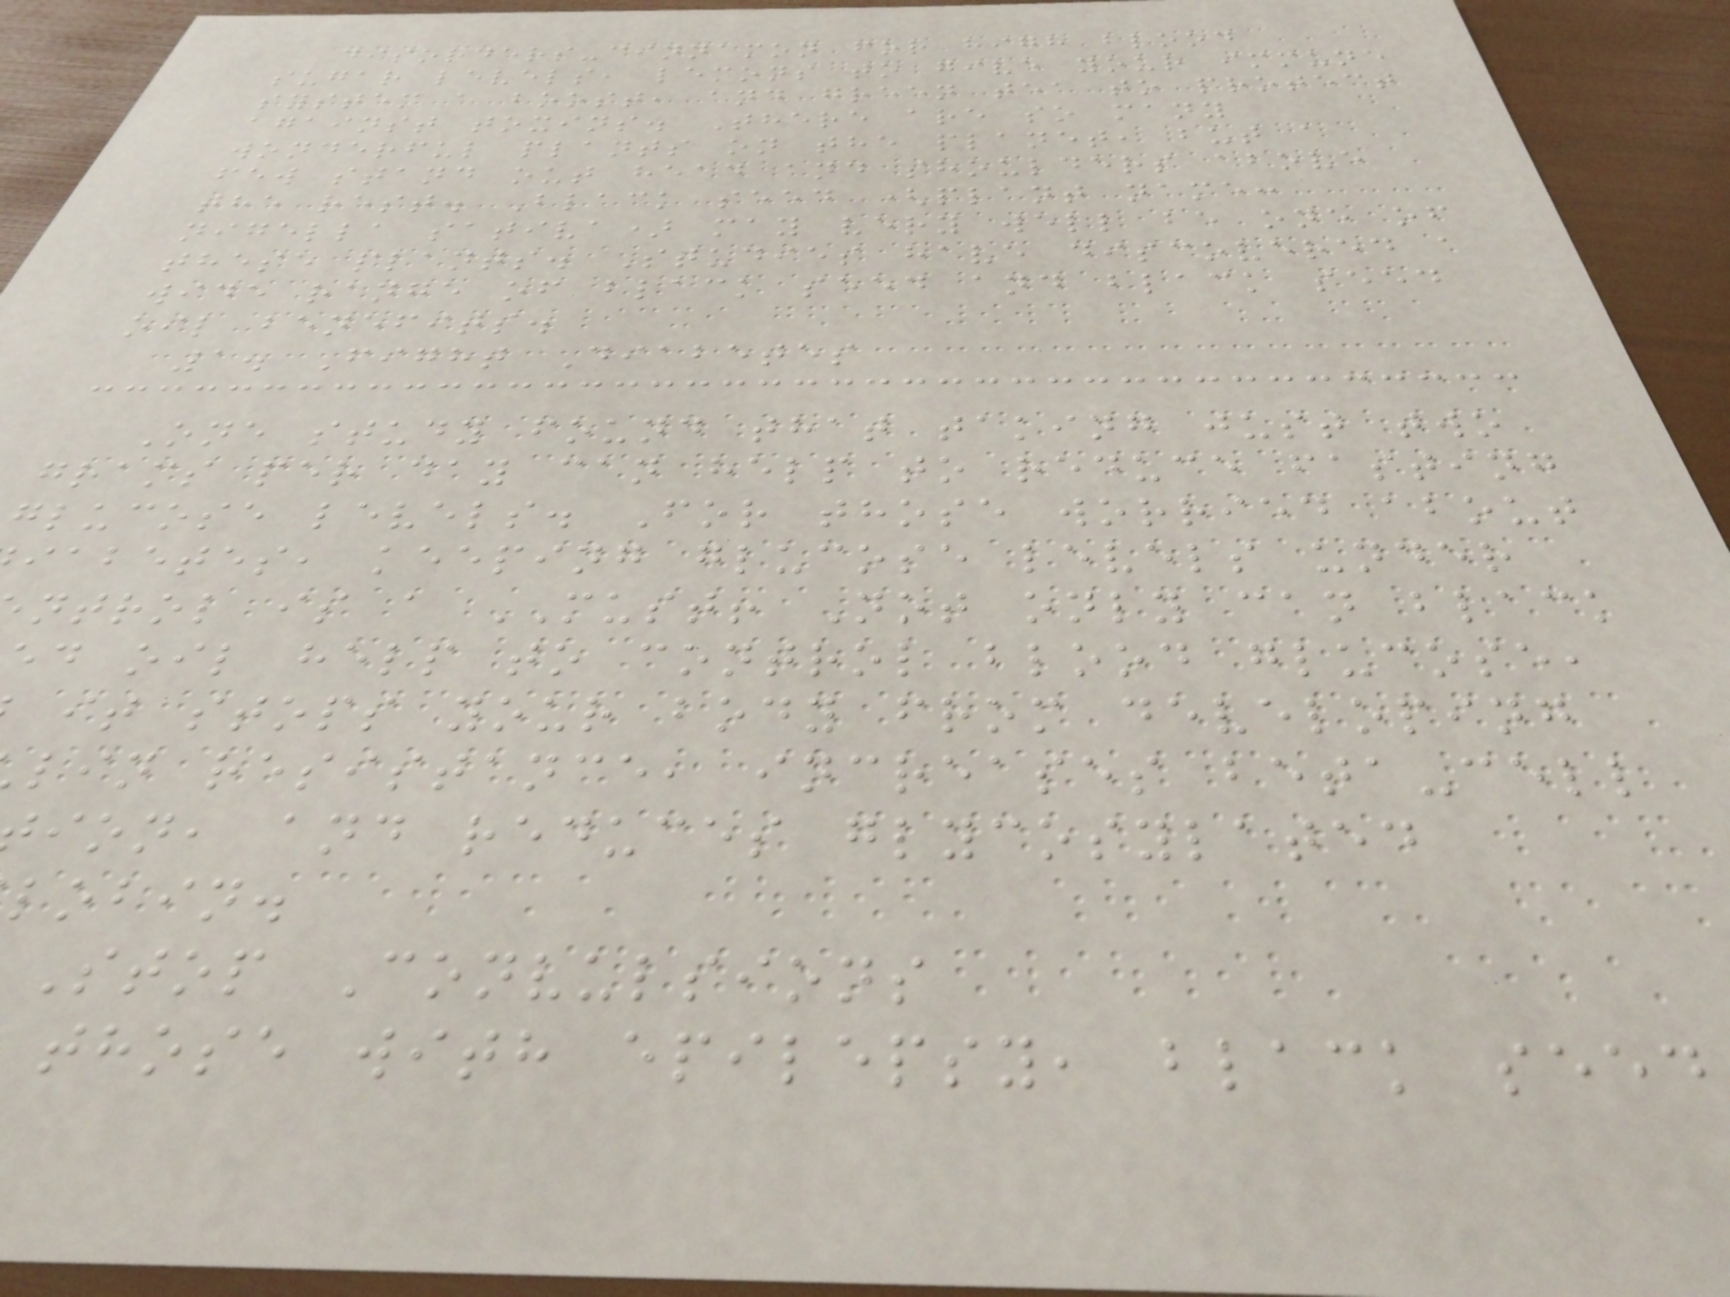disorders-cinnamon for high blood
sugar levels, lemons to give your immune
system a boost, and green tea to protect
against toxins. There are so many
wonderful plants on the planet, but a
few stand out head and shoulders above
the rest. Black seed (plant name:
nigella sativa) may very well be one of
these plants. Studies have discovered a
wide range of black seed and black seed
oil benefits.
1. Fight Diabetes
One study found that taking just two
grams per day can help to reduce fasting
glucose levels. For those worried about
iabetes, keeping glucose levels under
ntrol is a MUST! Not only can black
d oil help to control blood glucose,
it stops your body from developing
lin resistance, increases beta-cell
ion, and reduces glycosylated
lobin.
Stop Convulsions
those with epilepsy, black seed
